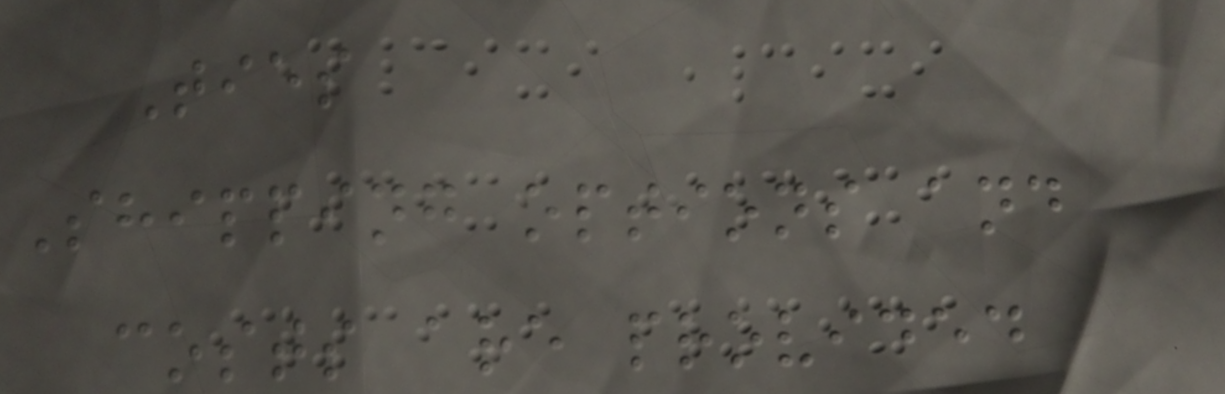Ties
Shipping options and
costs are provided
